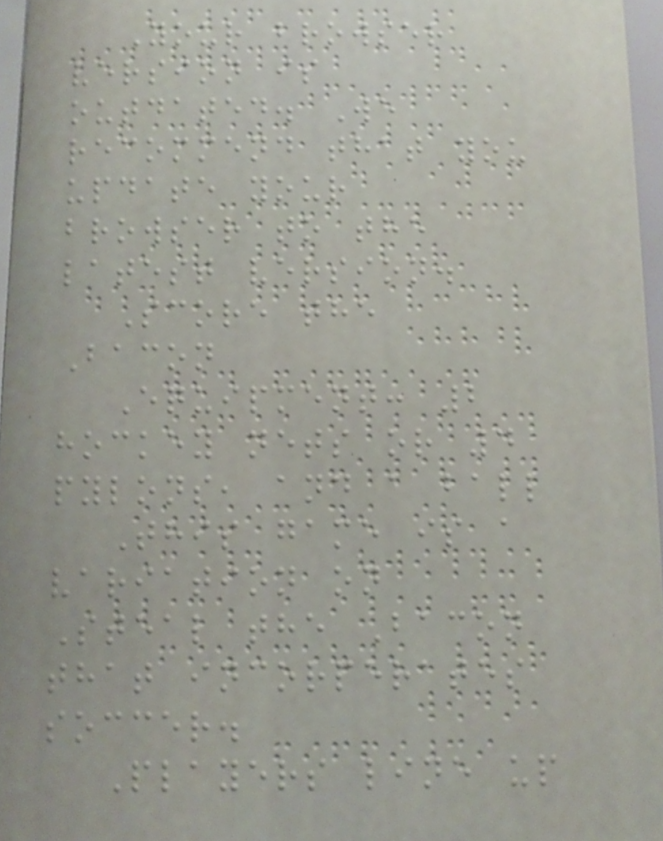Your browser
version is
outdated. We
recommend that you
update your
browser to the
latest version.
Score the
Bacon
Equipment: 2
hockey nets or 4
pylons, and a ball
This game is a
variation on
Steal the Bacon
that incorperates
soccer.
Players line up
